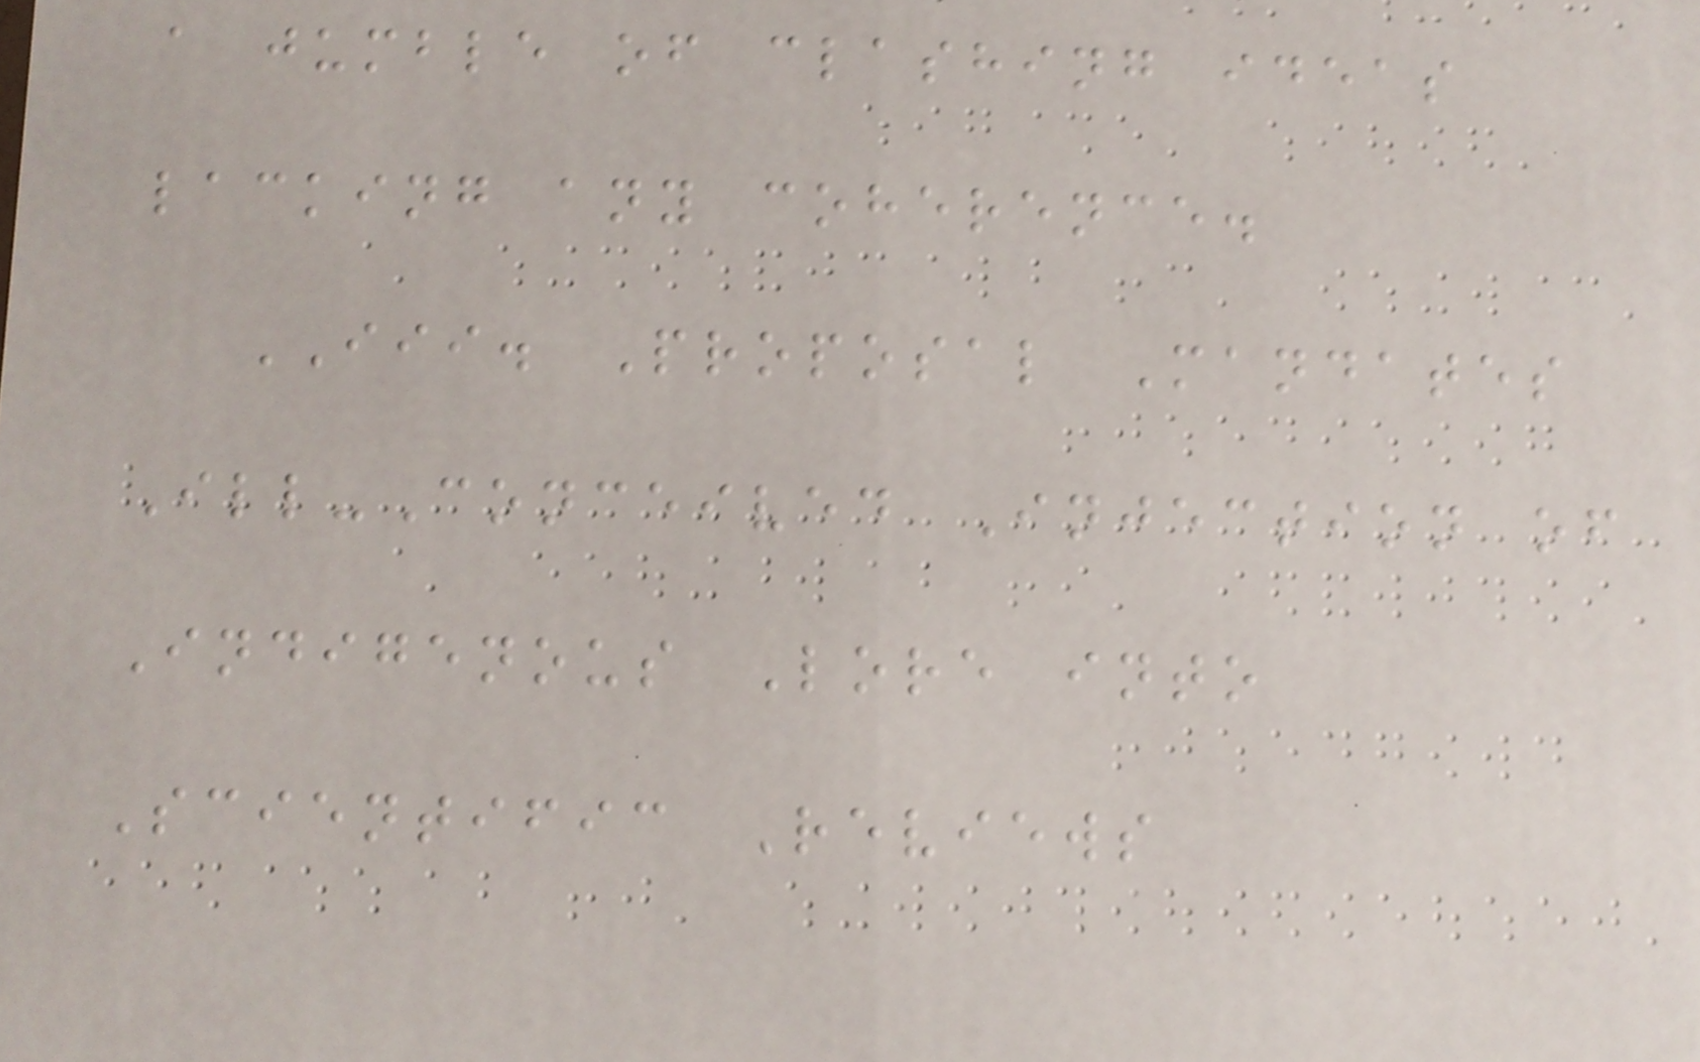a jumble of clashing ideas
lacking any coherence.
III. Proposal Mandates
Ill-Conceived Injection of
Indigenous Lore into
Scientific Reviews
